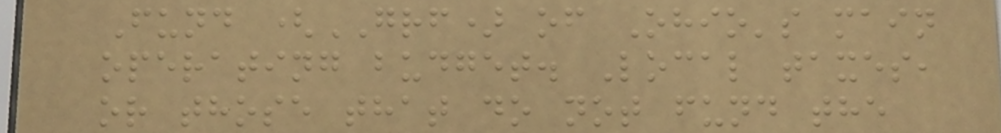Fund (GRF) of Ohio's main
operating budget. Local taxes,
or those that do not fund the
